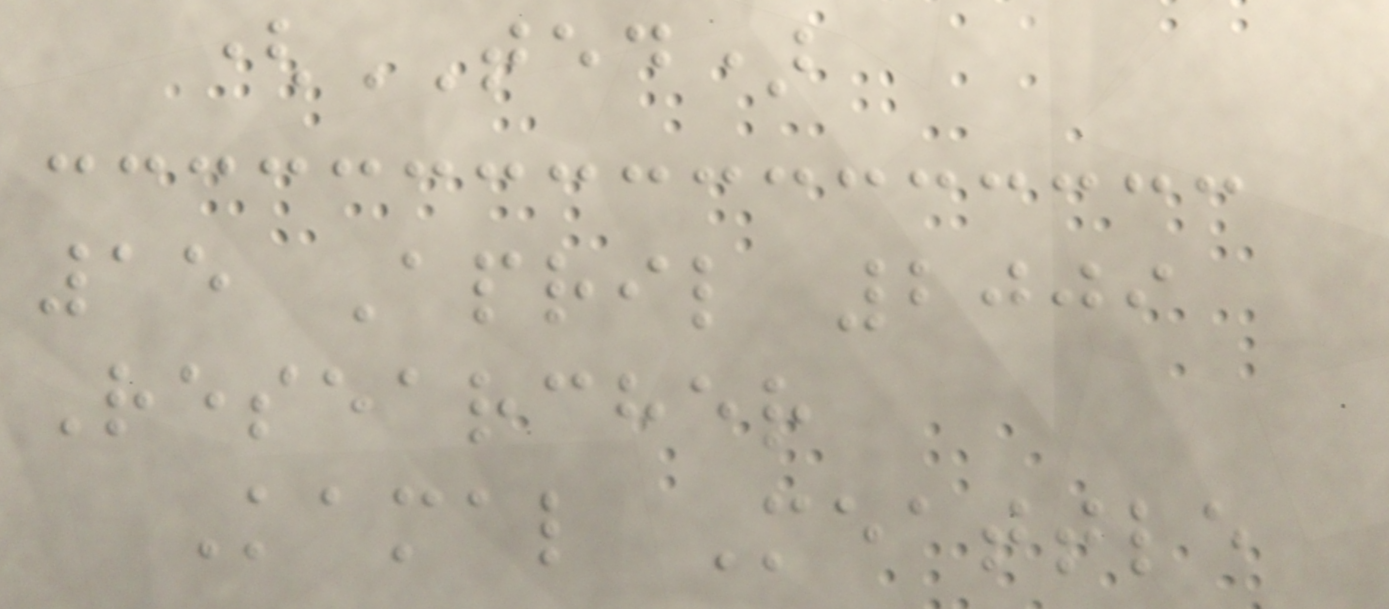(TED)
15 April 2009
Researcher
Kamal Meattle
